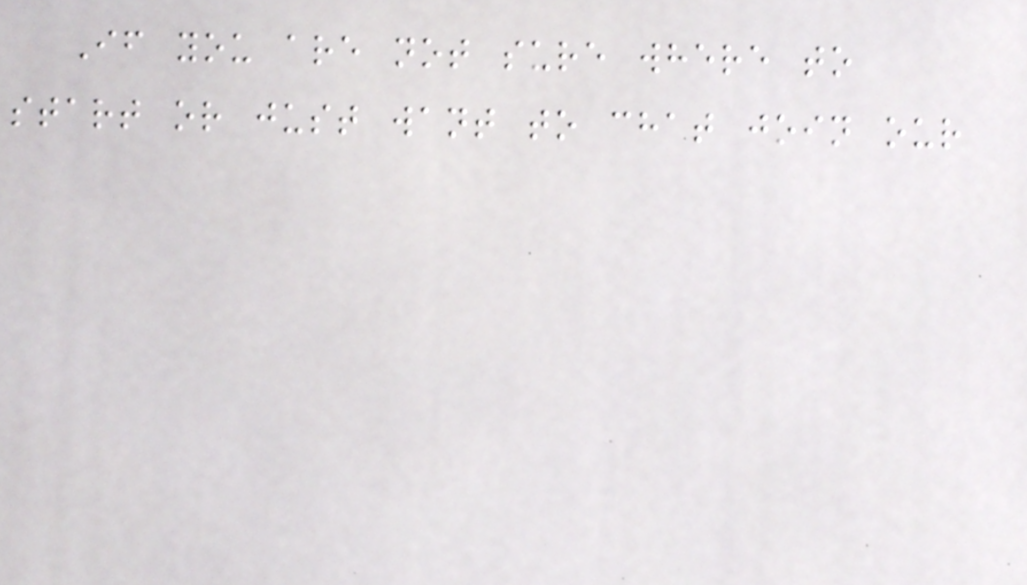If you are not sure where to
start or just want to chat join our
